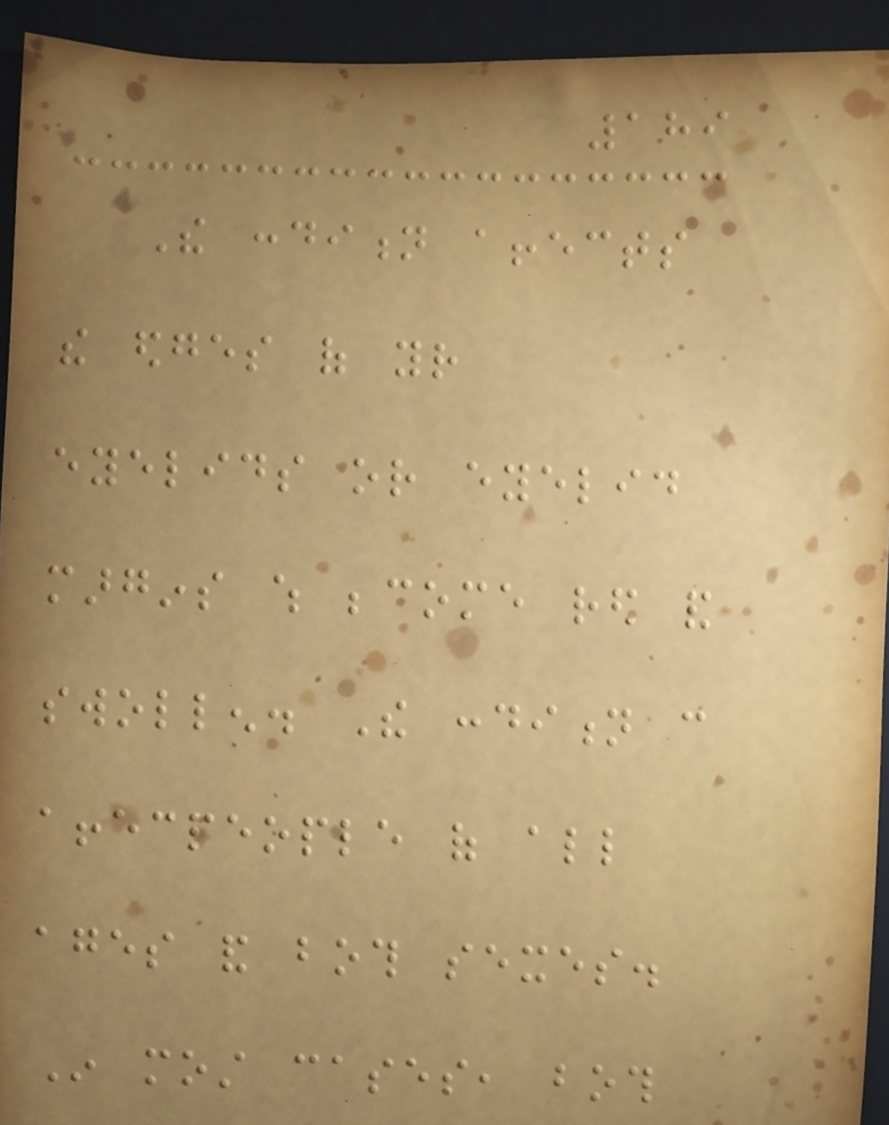189
The condition affects
the edges of your
eyelids or eyelid
margins which become red and
swollen. The condition can
affecpeople of all
ages and both sexes.
In most cases, both
